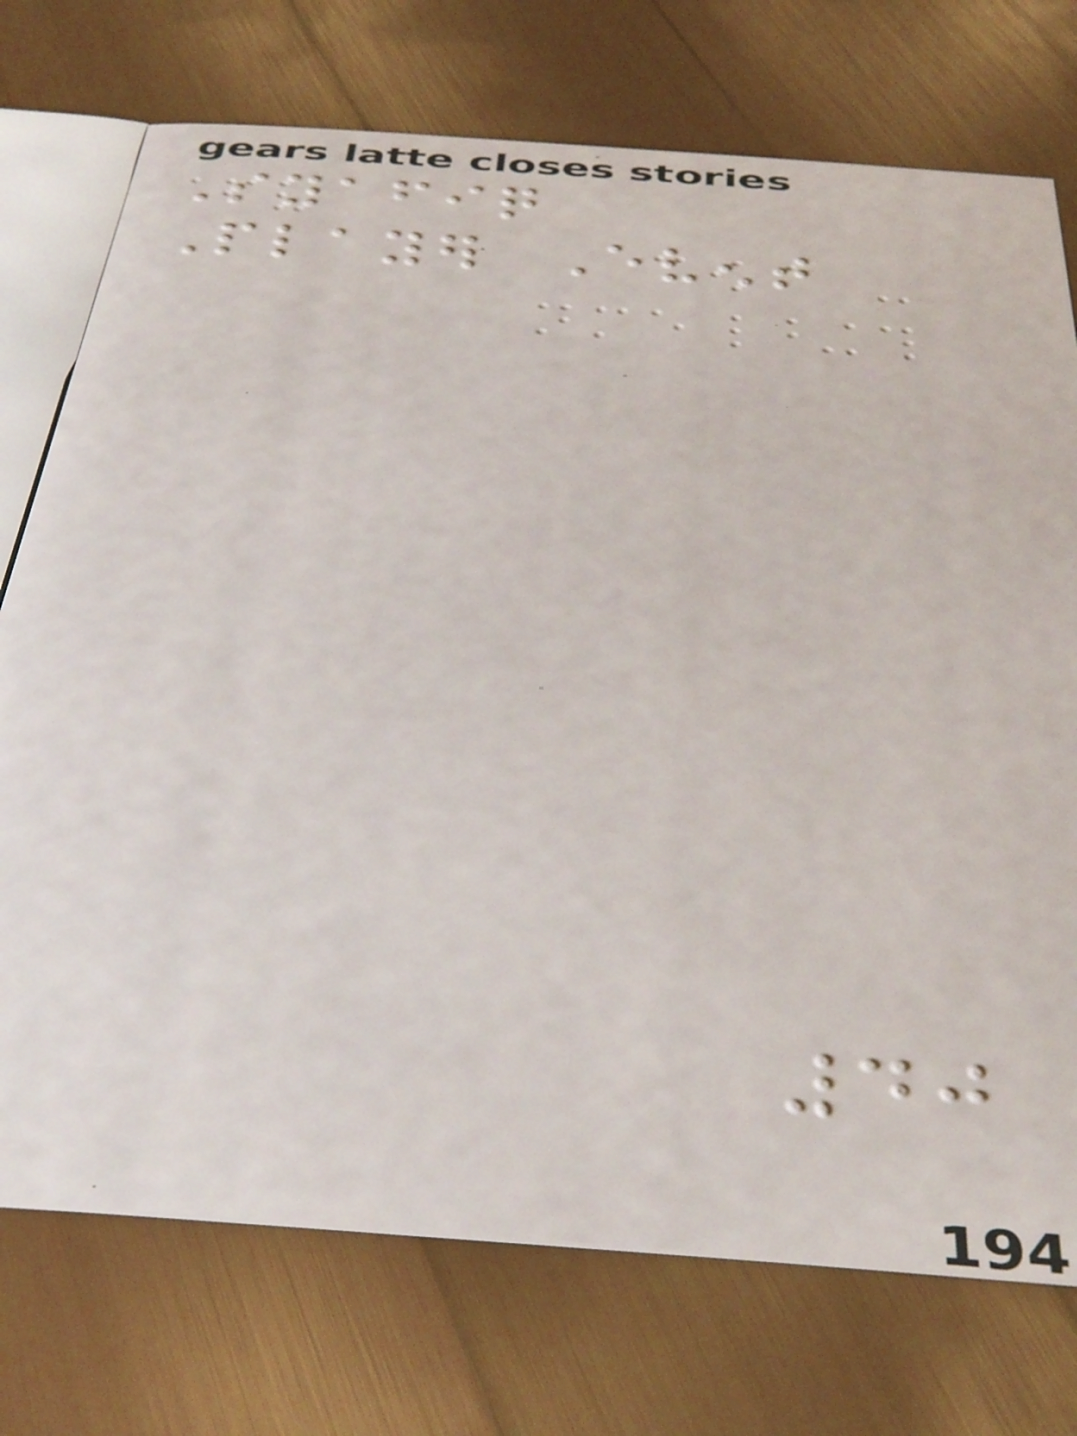Syafiq
Player Event
40
